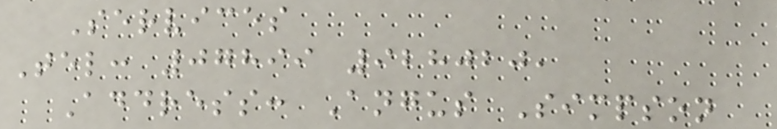Services
Tel: 07899 928020,
Address: Angus Simpson
